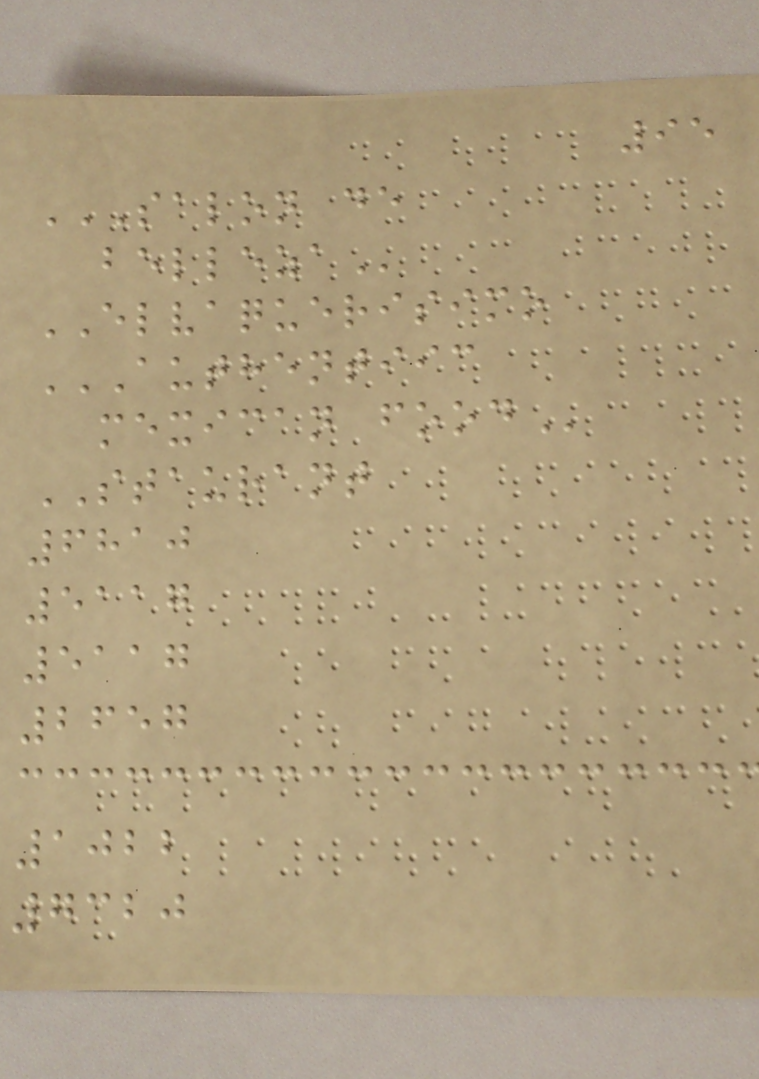95
SALON DE
BELLEZA
ELVAQUERISIMO
AUTHENTIIC
MEXICAN FOOD
STAURANT
6810
5117
5117
2657
1022
7320
